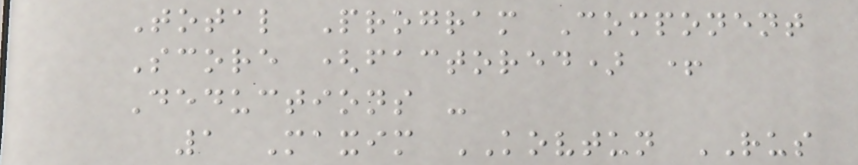Total Program Component
Score (factored) +
Deductions -
1 Maxim KOVTUN RUS
